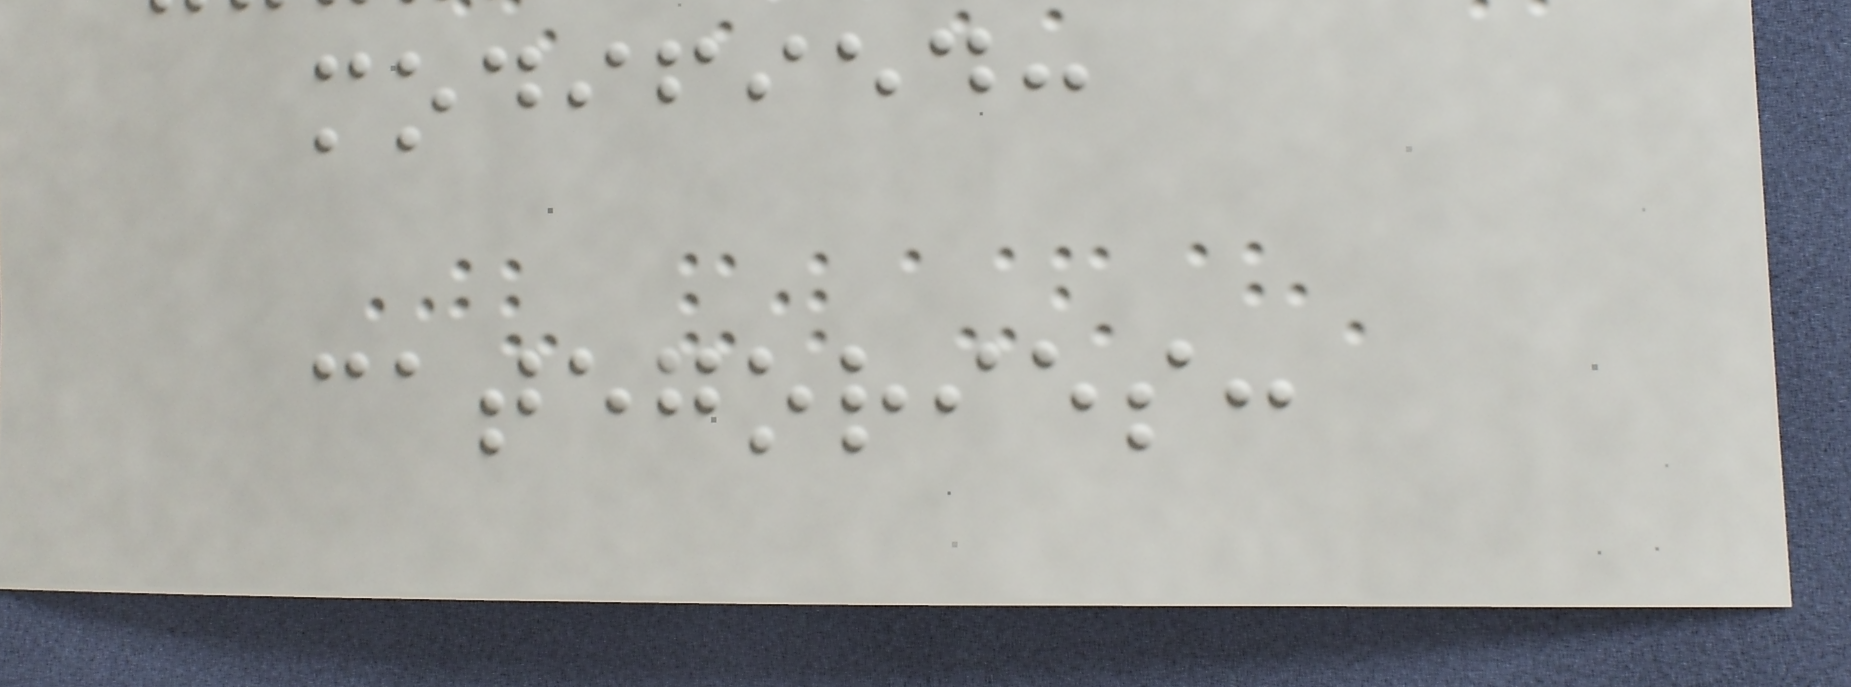modified:
categories:
